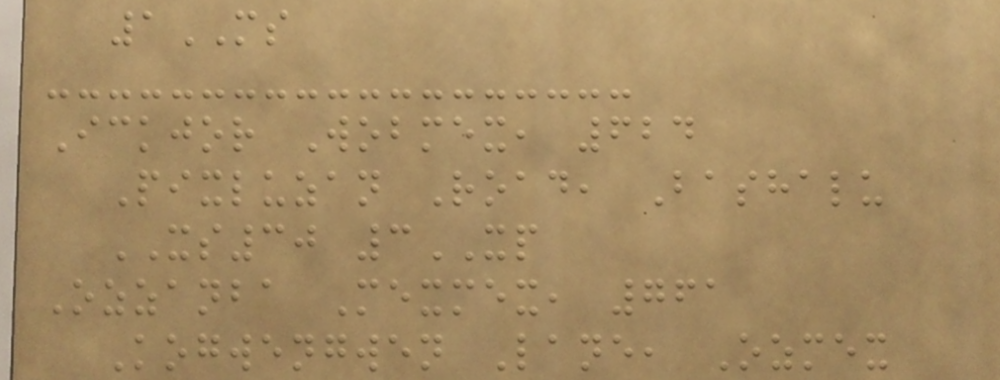1MS
Ickjor Wobmex, 624
Pixluzan Road, Bashalu
XS30 3XP
Ozzanba Mexmex, 761
Kogwengwen Lane, Ozmex
